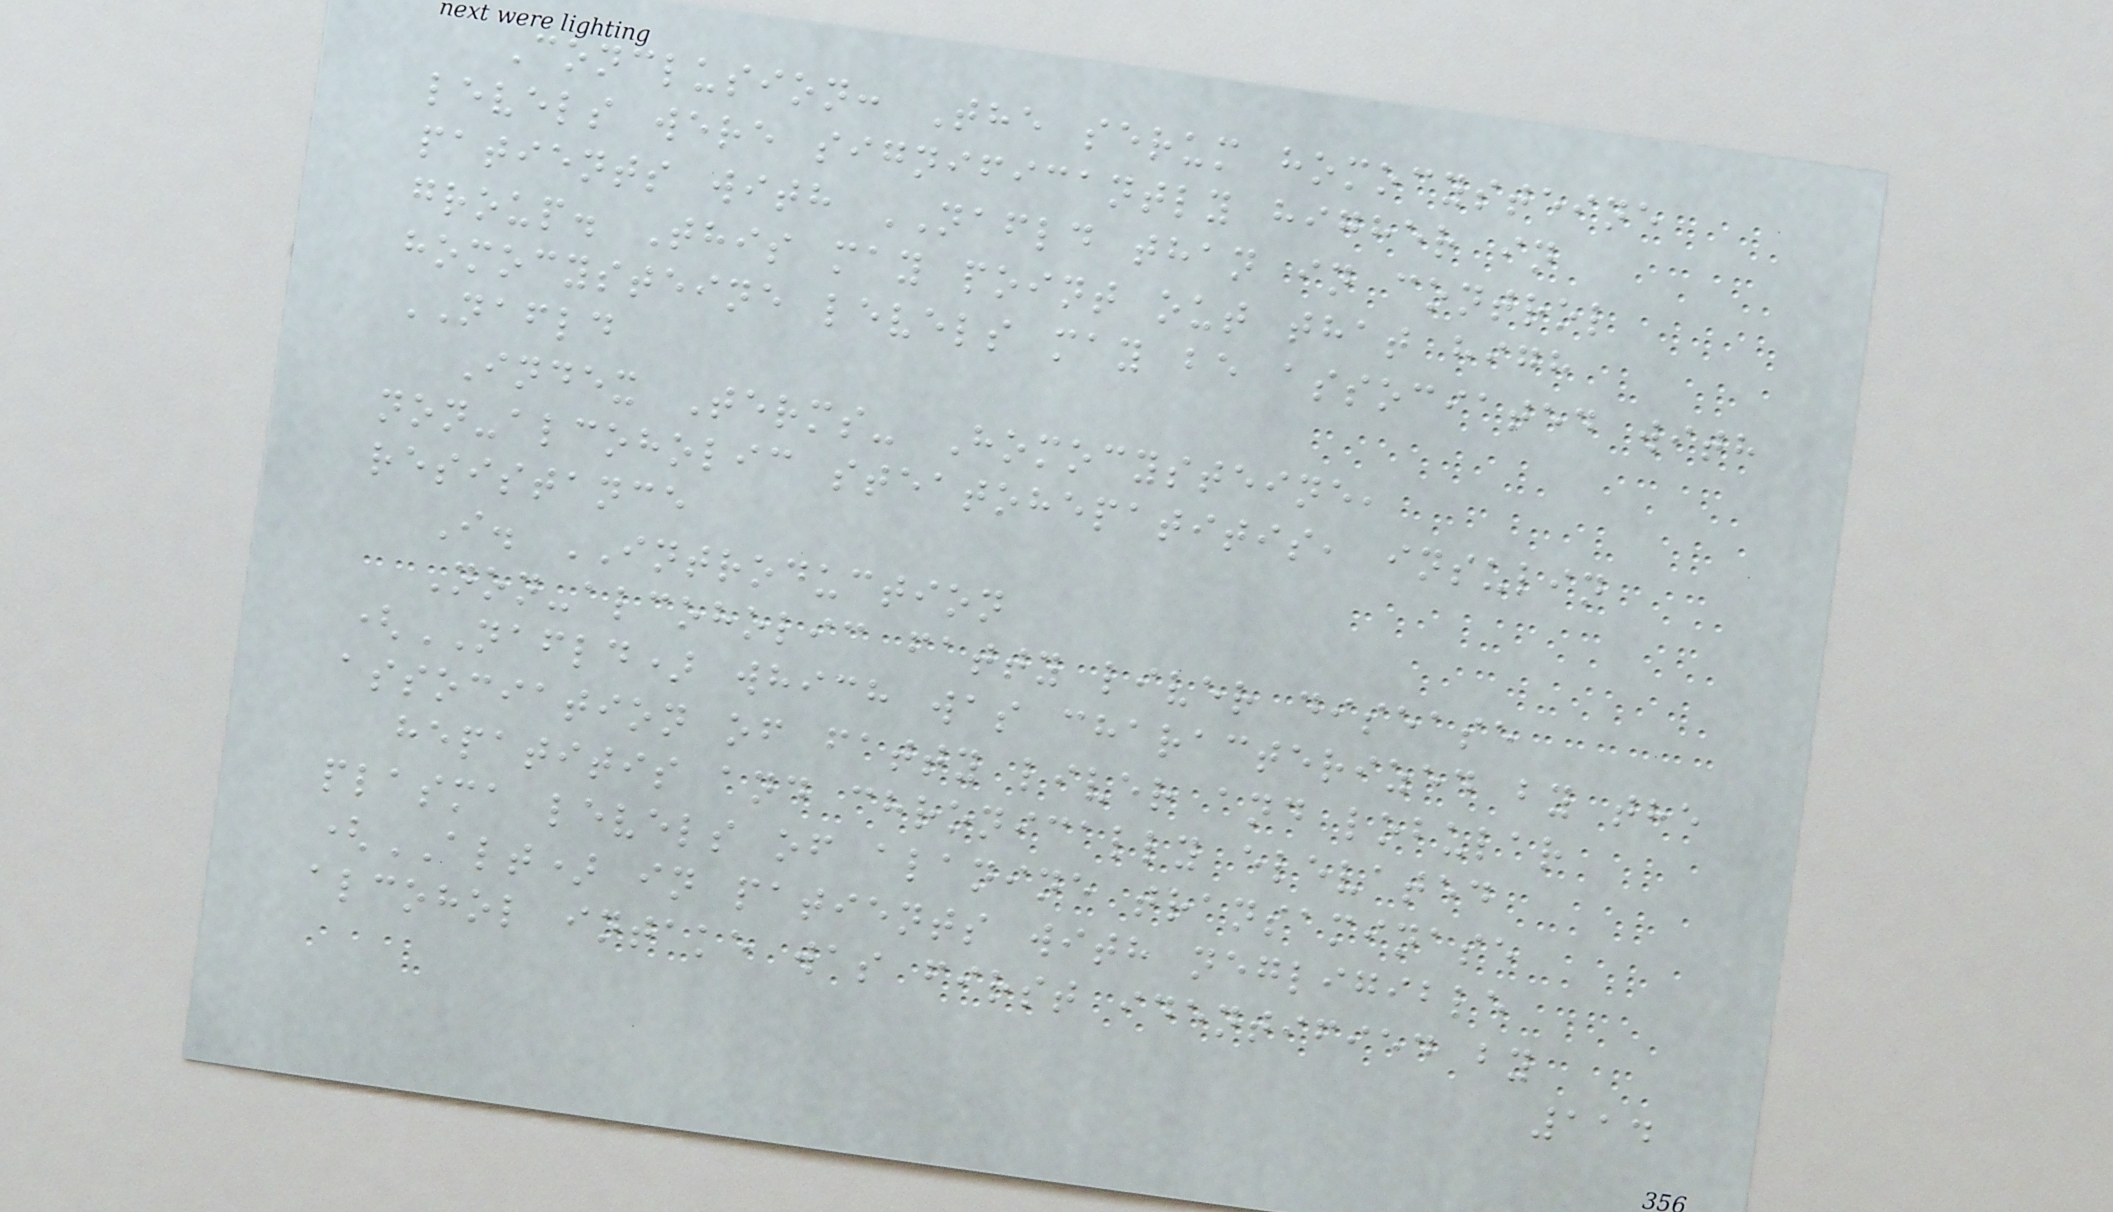Conclusion: The serum homocysteine
levels were significantly higher in
patients with NAFLD than in control
group. This may point out that high
homocysteine levels may be associated with
NAFLD
Index Terms- Homocysteine,
non-alcoholic steatohepatitis, insulin
resistance
I. INTRODUCTION
Non-alcoholic fatty liver disease
(NAFLD) which was characterized by the
association of fatty liver and lobular
hepatitis and chronically elevated
plasma levels of alanine transaminase
(ALT) in patients with negligible
alcohol intake was first identified by
114
